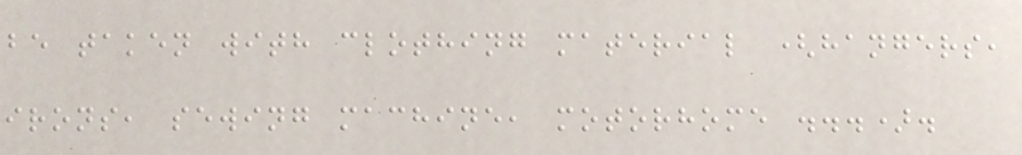be taken with clothing material (hangers,
irons, sewing machine, motorhome ...).
